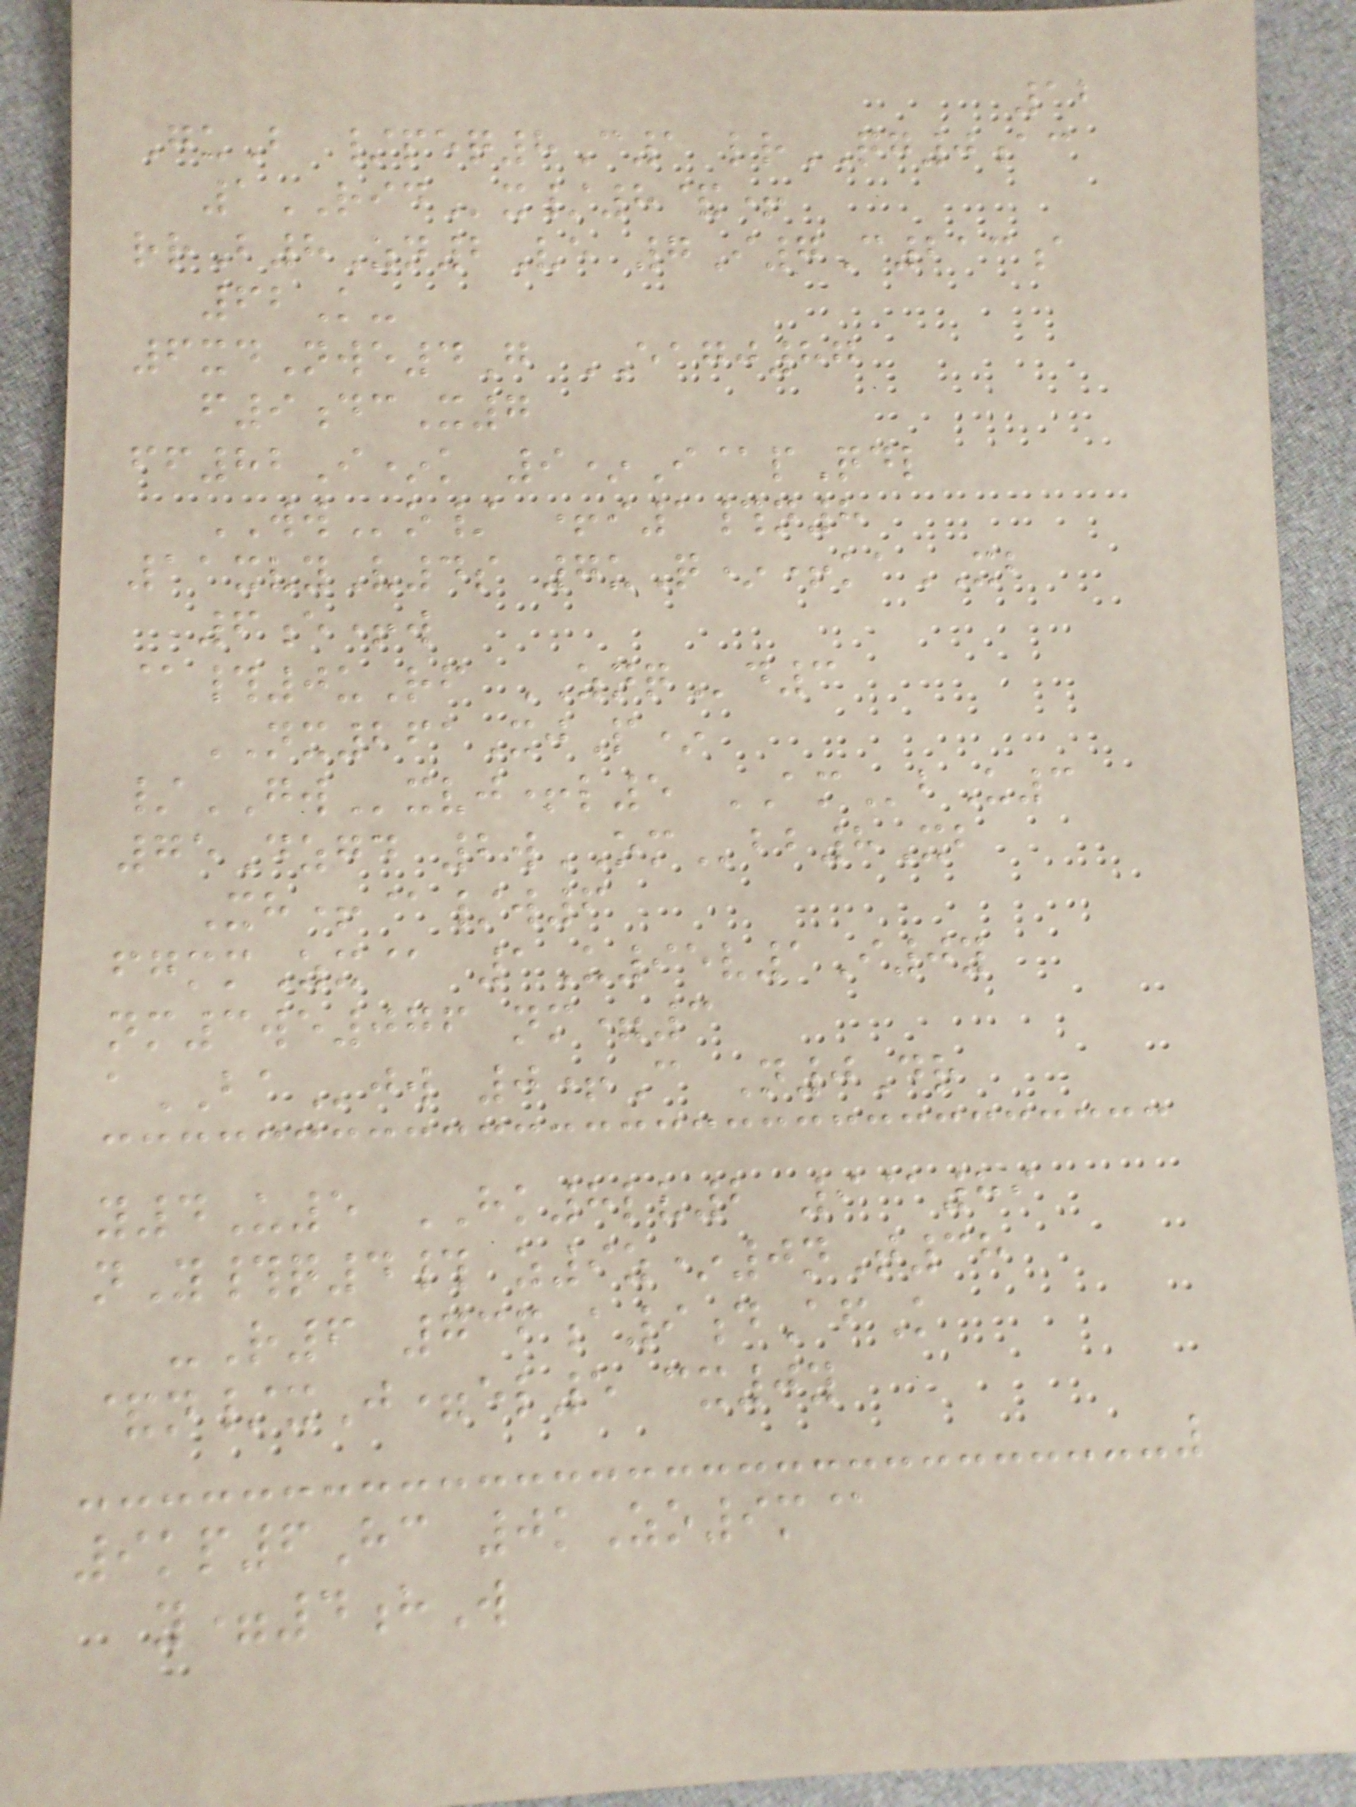12
GuB /peq8C1 lrQG0ac
1RIDx/8&+
rrB8Zn2Ve 7I7C213a
62K-
6xdNwe4G EAGJ87
f9dcX7
ff82I*k 9*I@pQdl
WWo/ +i1#n8
11xvyV4s 7uQ*+kaXB
6e+w
@#0uRf ZNQd3
NX261XjP*
/GWxvj+l5 AMbU3
75Dzgd 2wOMbb8Xb
Xh+@/w6
fgmmZx@ 1U95v1I0y
nm3we076 nm=3
aBAjw 0+C N0Dr
y4U5 HK8lv2 9@89
nY#q4# z9z*0nT38
-R6 736a9dAfK
&n/xJ=el5 cx0y
9kp6Hc 0kZo9m@
y=4hW
